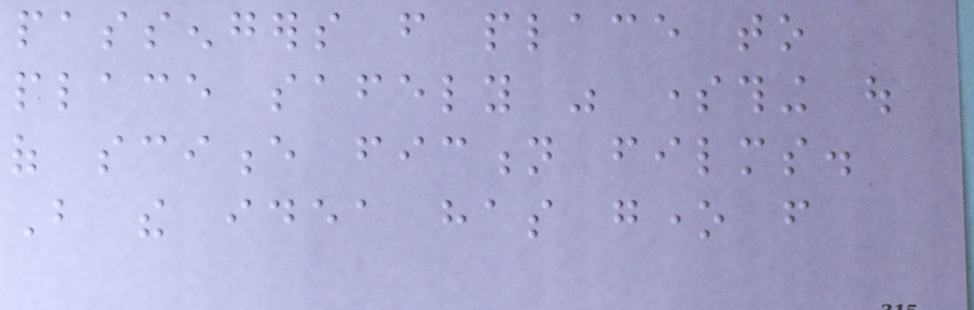passengers from place to
place safely was something out
of science fiction films.
But the idea has gone from
